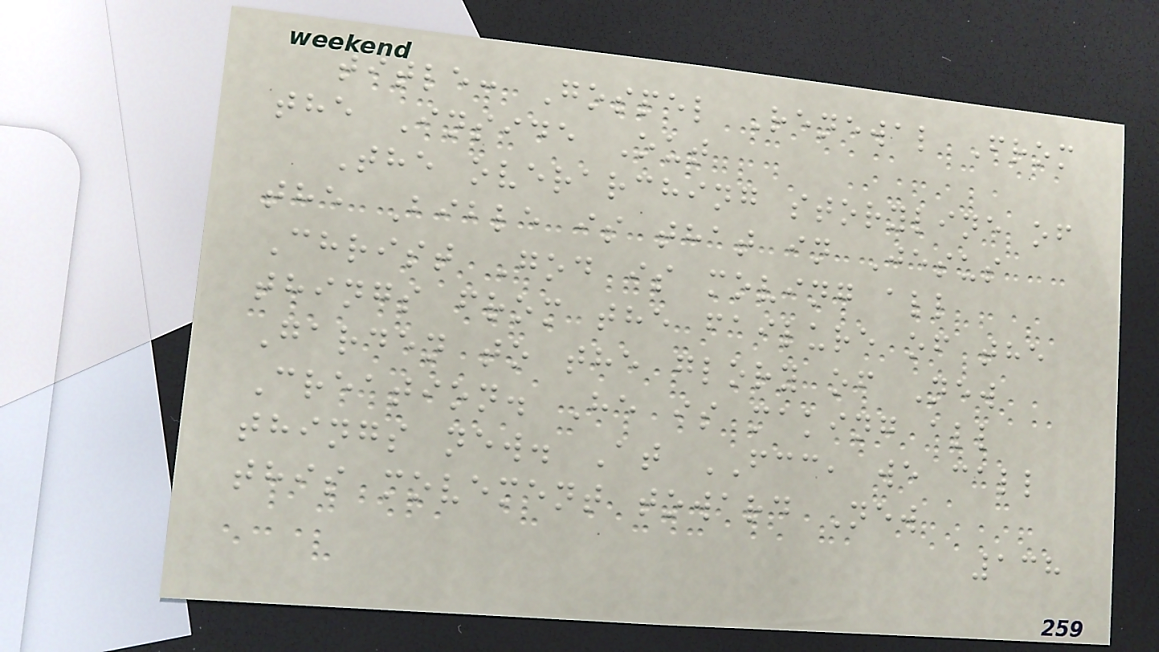title: Gospel Renewal From
the Inside Out
The overarching storyline of
the Bible is that in Jesus
Christ God is moving all
things from the failure of the
Garden to the glory of New
Creation. He is making all
things new. At FCC, we call
this movement toward New
138
